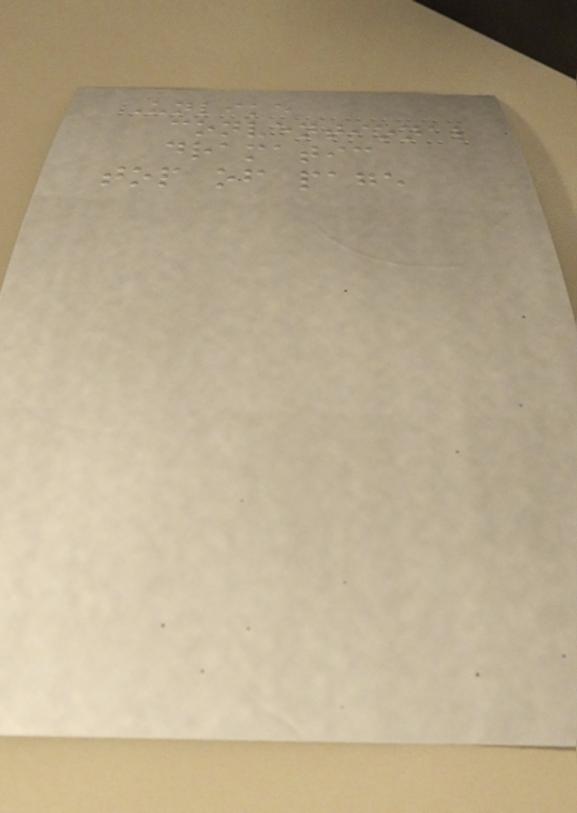Unlike
conventional
dramatic
top of page
